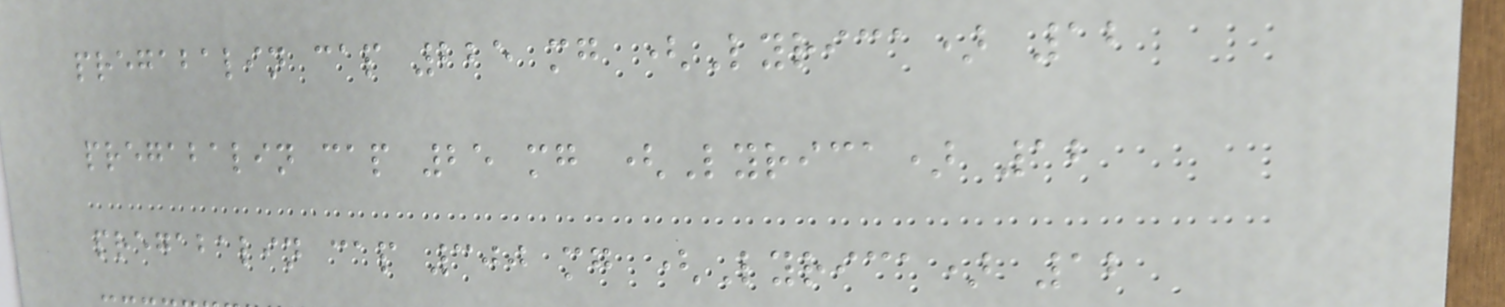pregabalin cap 225 mg (Lyrica) 12
pregabalin cap 25 mg (Lyrica) 12
pregabalin cap 300 mg (Lyrica) 12
